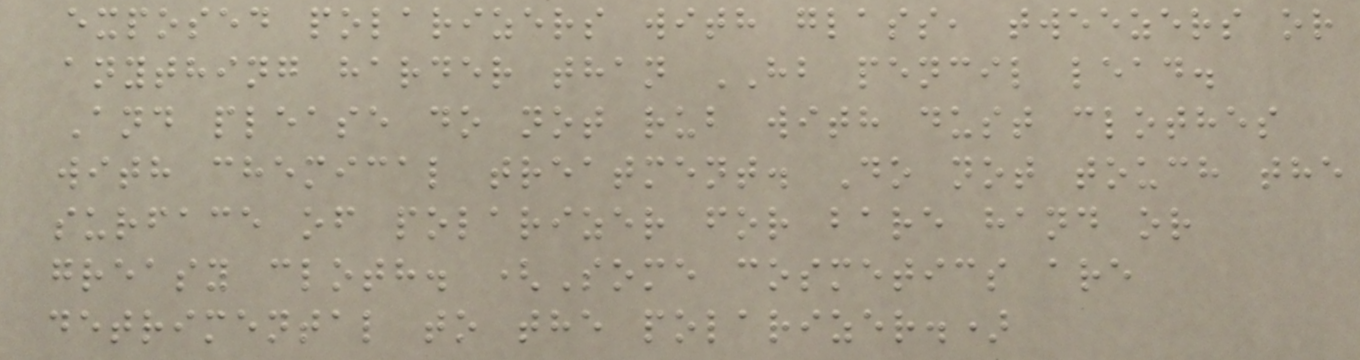exposed polarizers with glass, tweezers or
anything harder than HB pencil lead.
And please do not rub with dust clothes
with chemical treatment. Do not touch the
surface of polarizer for bare hand or
greasy cloth. (Some cosmetics are
detrimental to the polarizer.)
